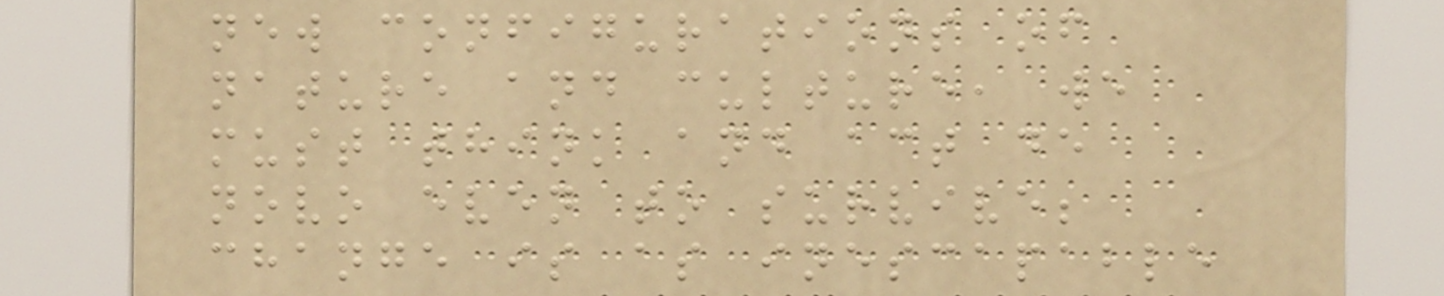new configurations of
nature and culture, we
must think and act de
novo even to survive;
change is as inescapable
